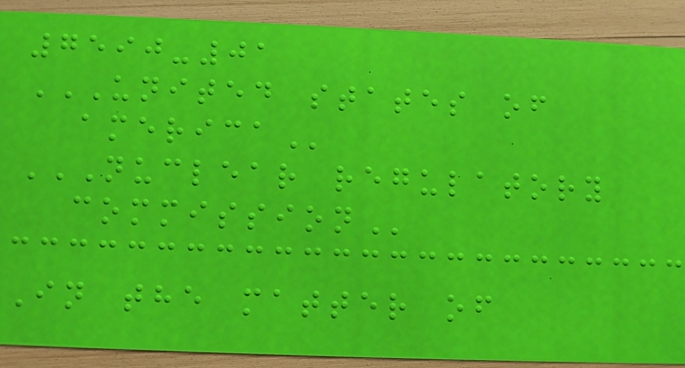7590-01
UNITED STATES OF
AMERICA
NUCLEAR REGULATORY
COMMISSION
In the matter of
